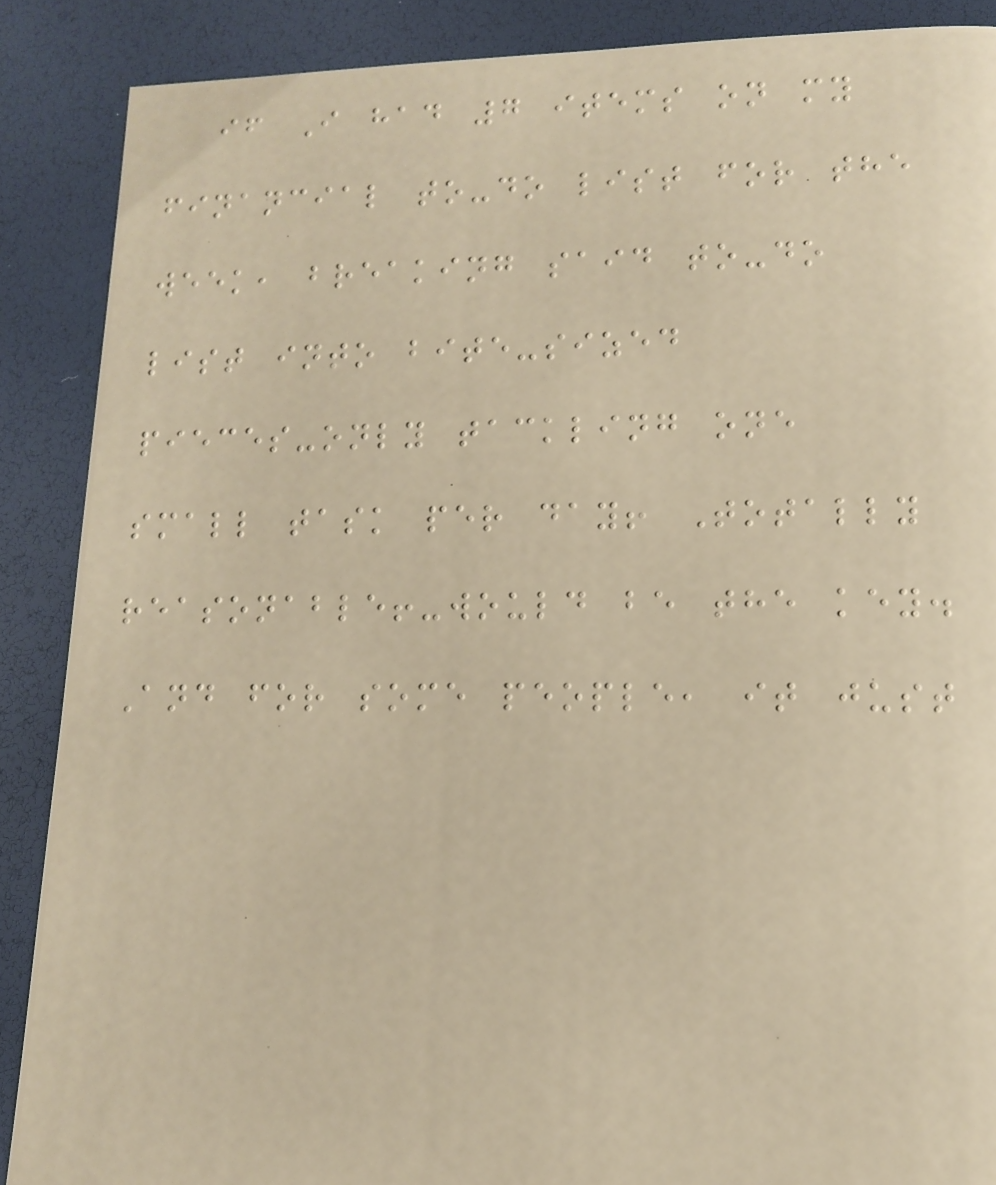if I had 7 items on my
financial to-do list for the
week, breaking said to-do
list into bite-sized
pieces-only tackling one
small task per day! Totally
reasonable!-would be the key.
And for some people, it just
